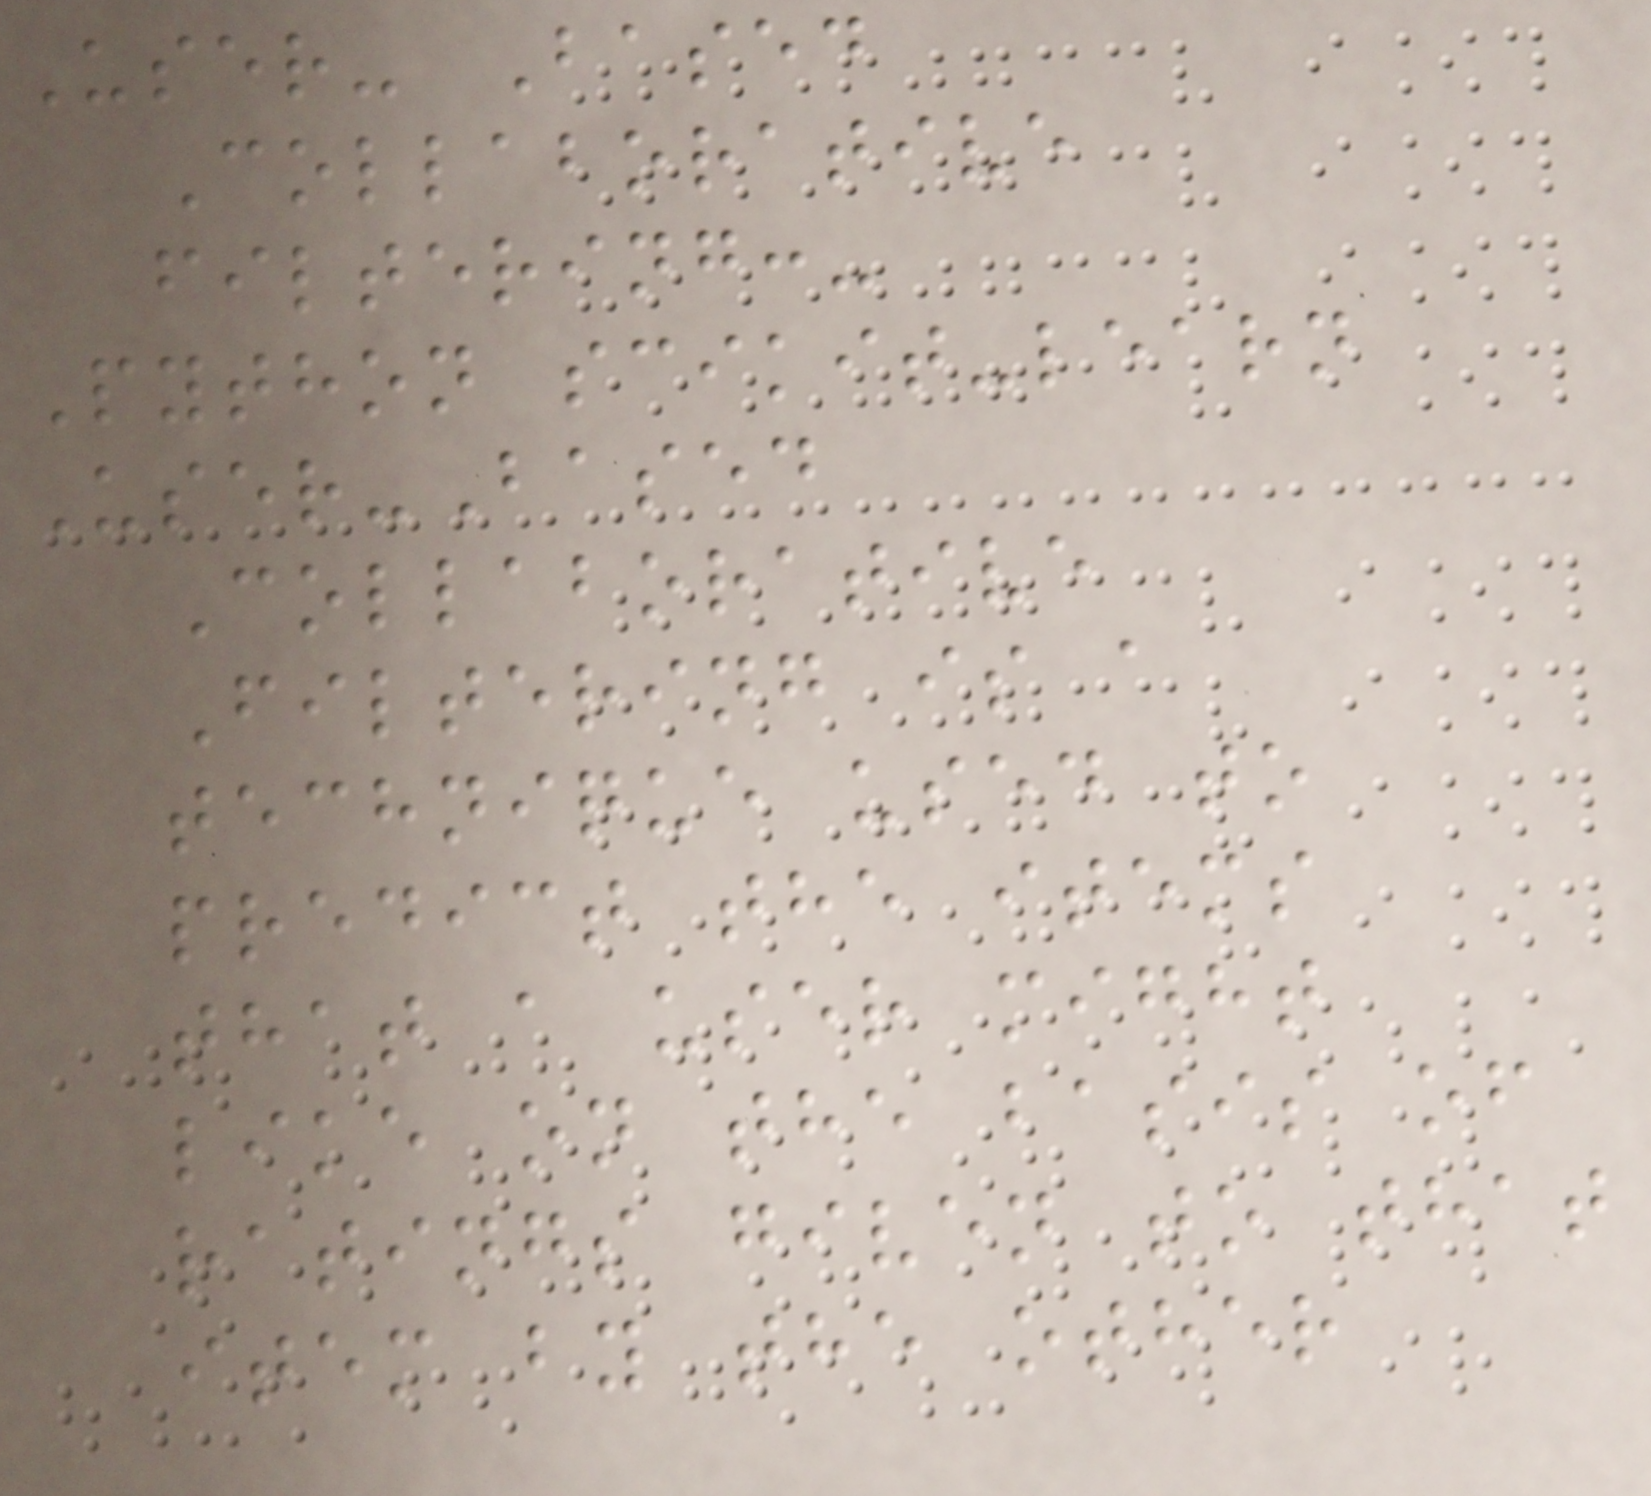User- Based
Collaborative
filtering:-
Python scikit-learn
User-Based
Collaborative
Filtering is a
technique used to
predict the items
that a user might
like on the basis of
ratings given to that
item by the other
